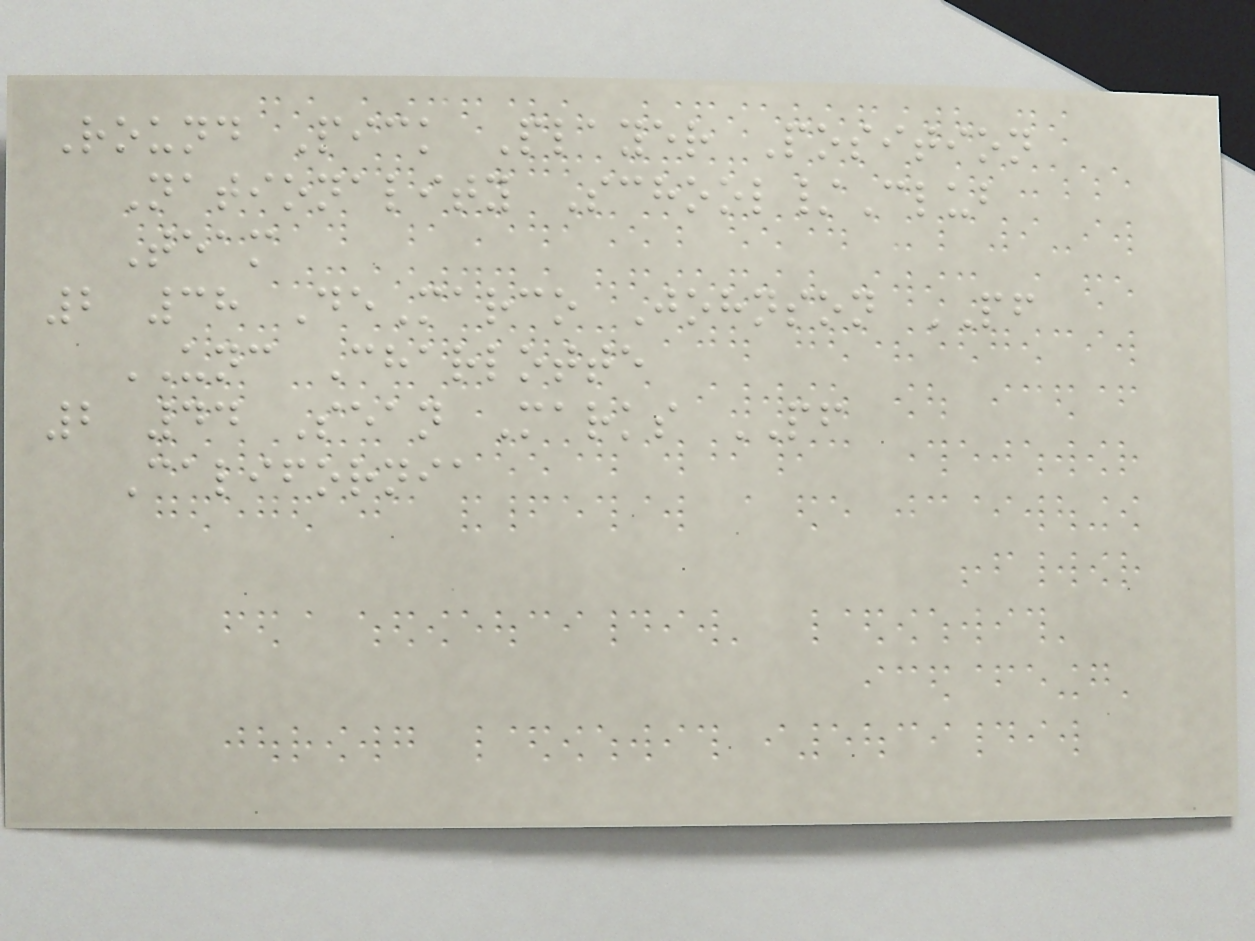Round Pick Player Position
Nationality School/Club
Team
2 38 DeMarco Johnson PF
UNC Charlotte
2 44 Sean Marks PF
California
